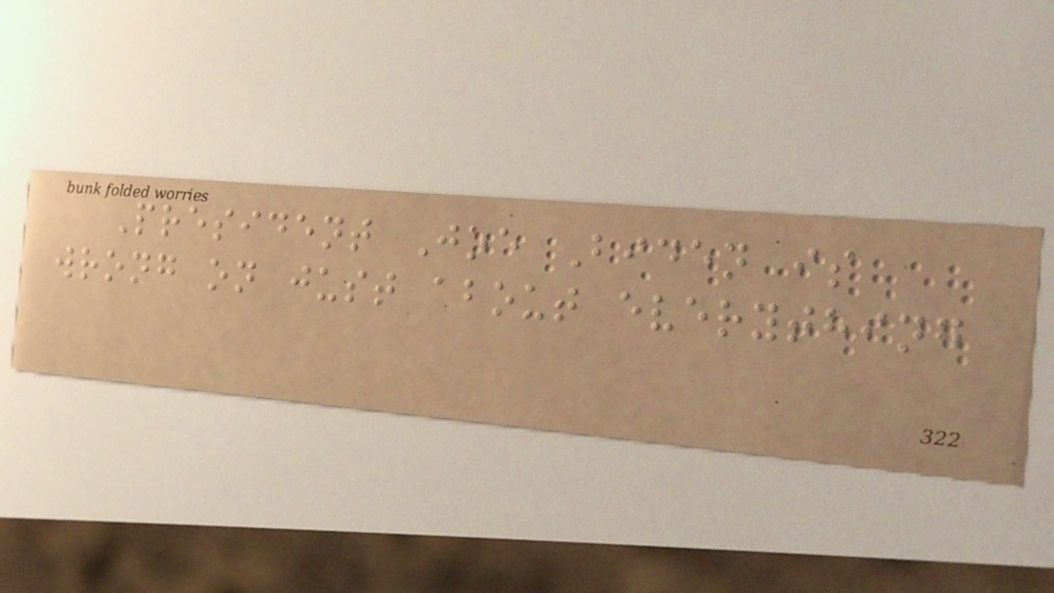President Joe Biden is
wrong on just about everything
